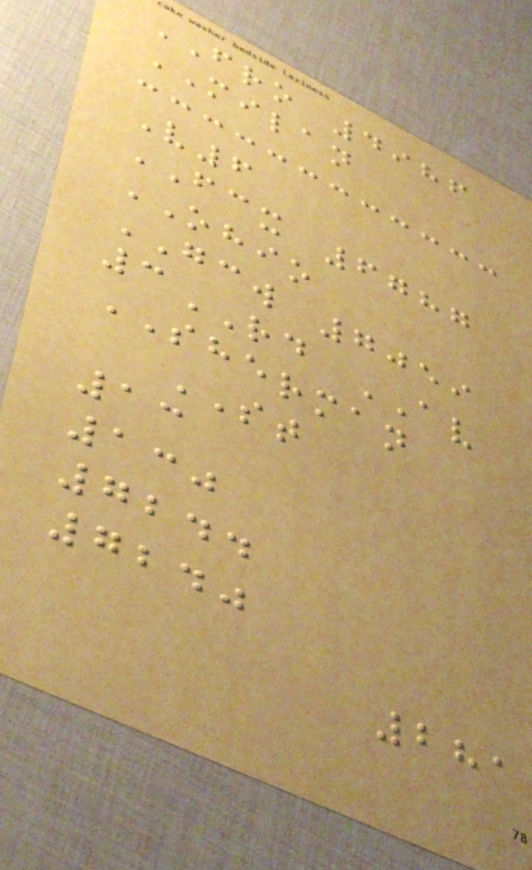FRO 4986
MILAN
V6
FCX 6787
OHIO
GCW 7059
3RD AV
SHERMAN
ST
13
130
7244
7240
281
